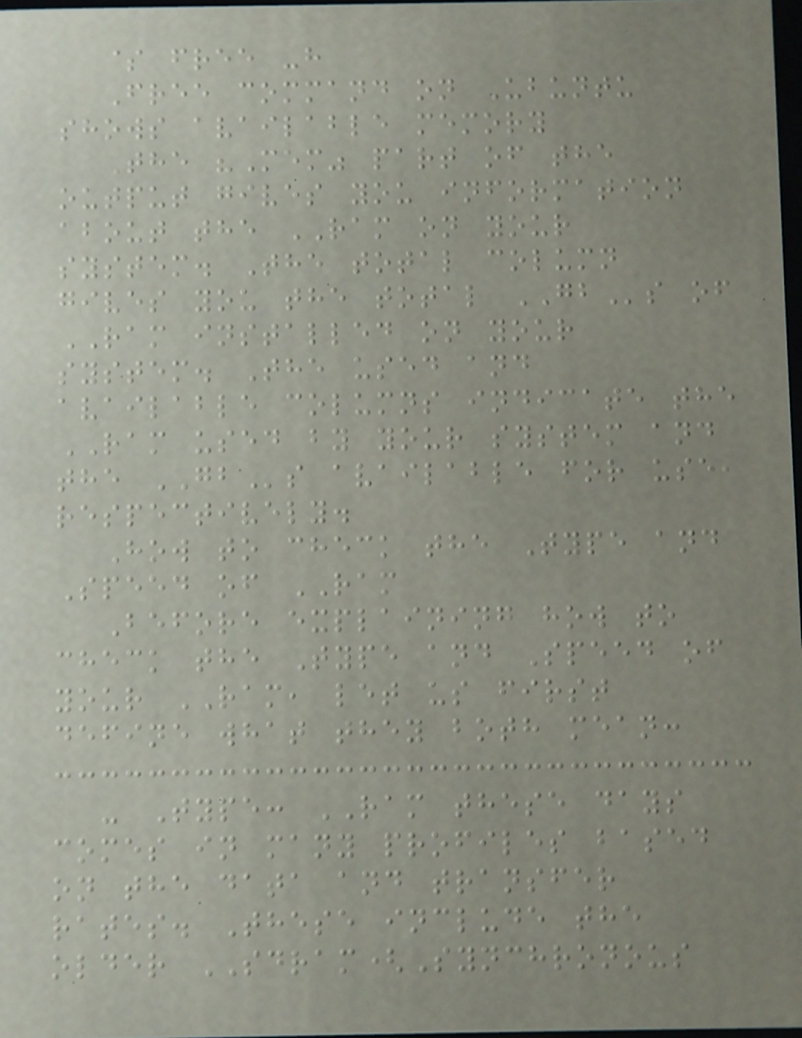$ free -h
Free command on Ubuntu
shows available memory
The "Mem" part of the
output gives you information
about the RAM on your
system. The total column
gives you the total GBs of
RAM installed on your
system. The used and
available columns indicate the
RAM used by your system and
the GBs available for use,
respectively.
How to check the Type and
Speed of RAM
Before explaining how to
check the Type and Speed of
your RAM, let us first
define what they both mean:
- Type: RAM these days
comes in many profiles based
on the data and transfer
rates. These include the
older SDRAM(Synchronous
